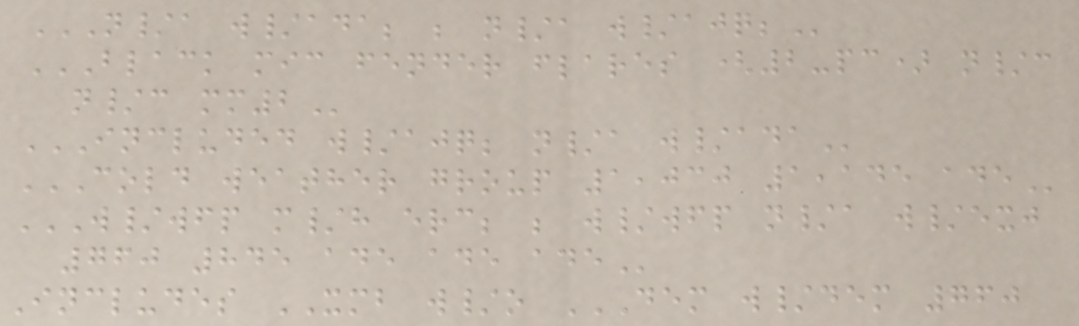N/A W/ADA; ; N/A W/AJQ;
BLACK MIC FENDER FLARES (2-PC) N/C
N/C MM2
INCLUDED W/AJQ; N/A W/ADA
COLD WEATHER GROUP 1,030 1,145 ADE
W/WFP M/H ERC; ; W/WFP N/A W/EXJ
760 845 ADE ADE ADE
Includes XMB w/o DEM W/DEM 760
